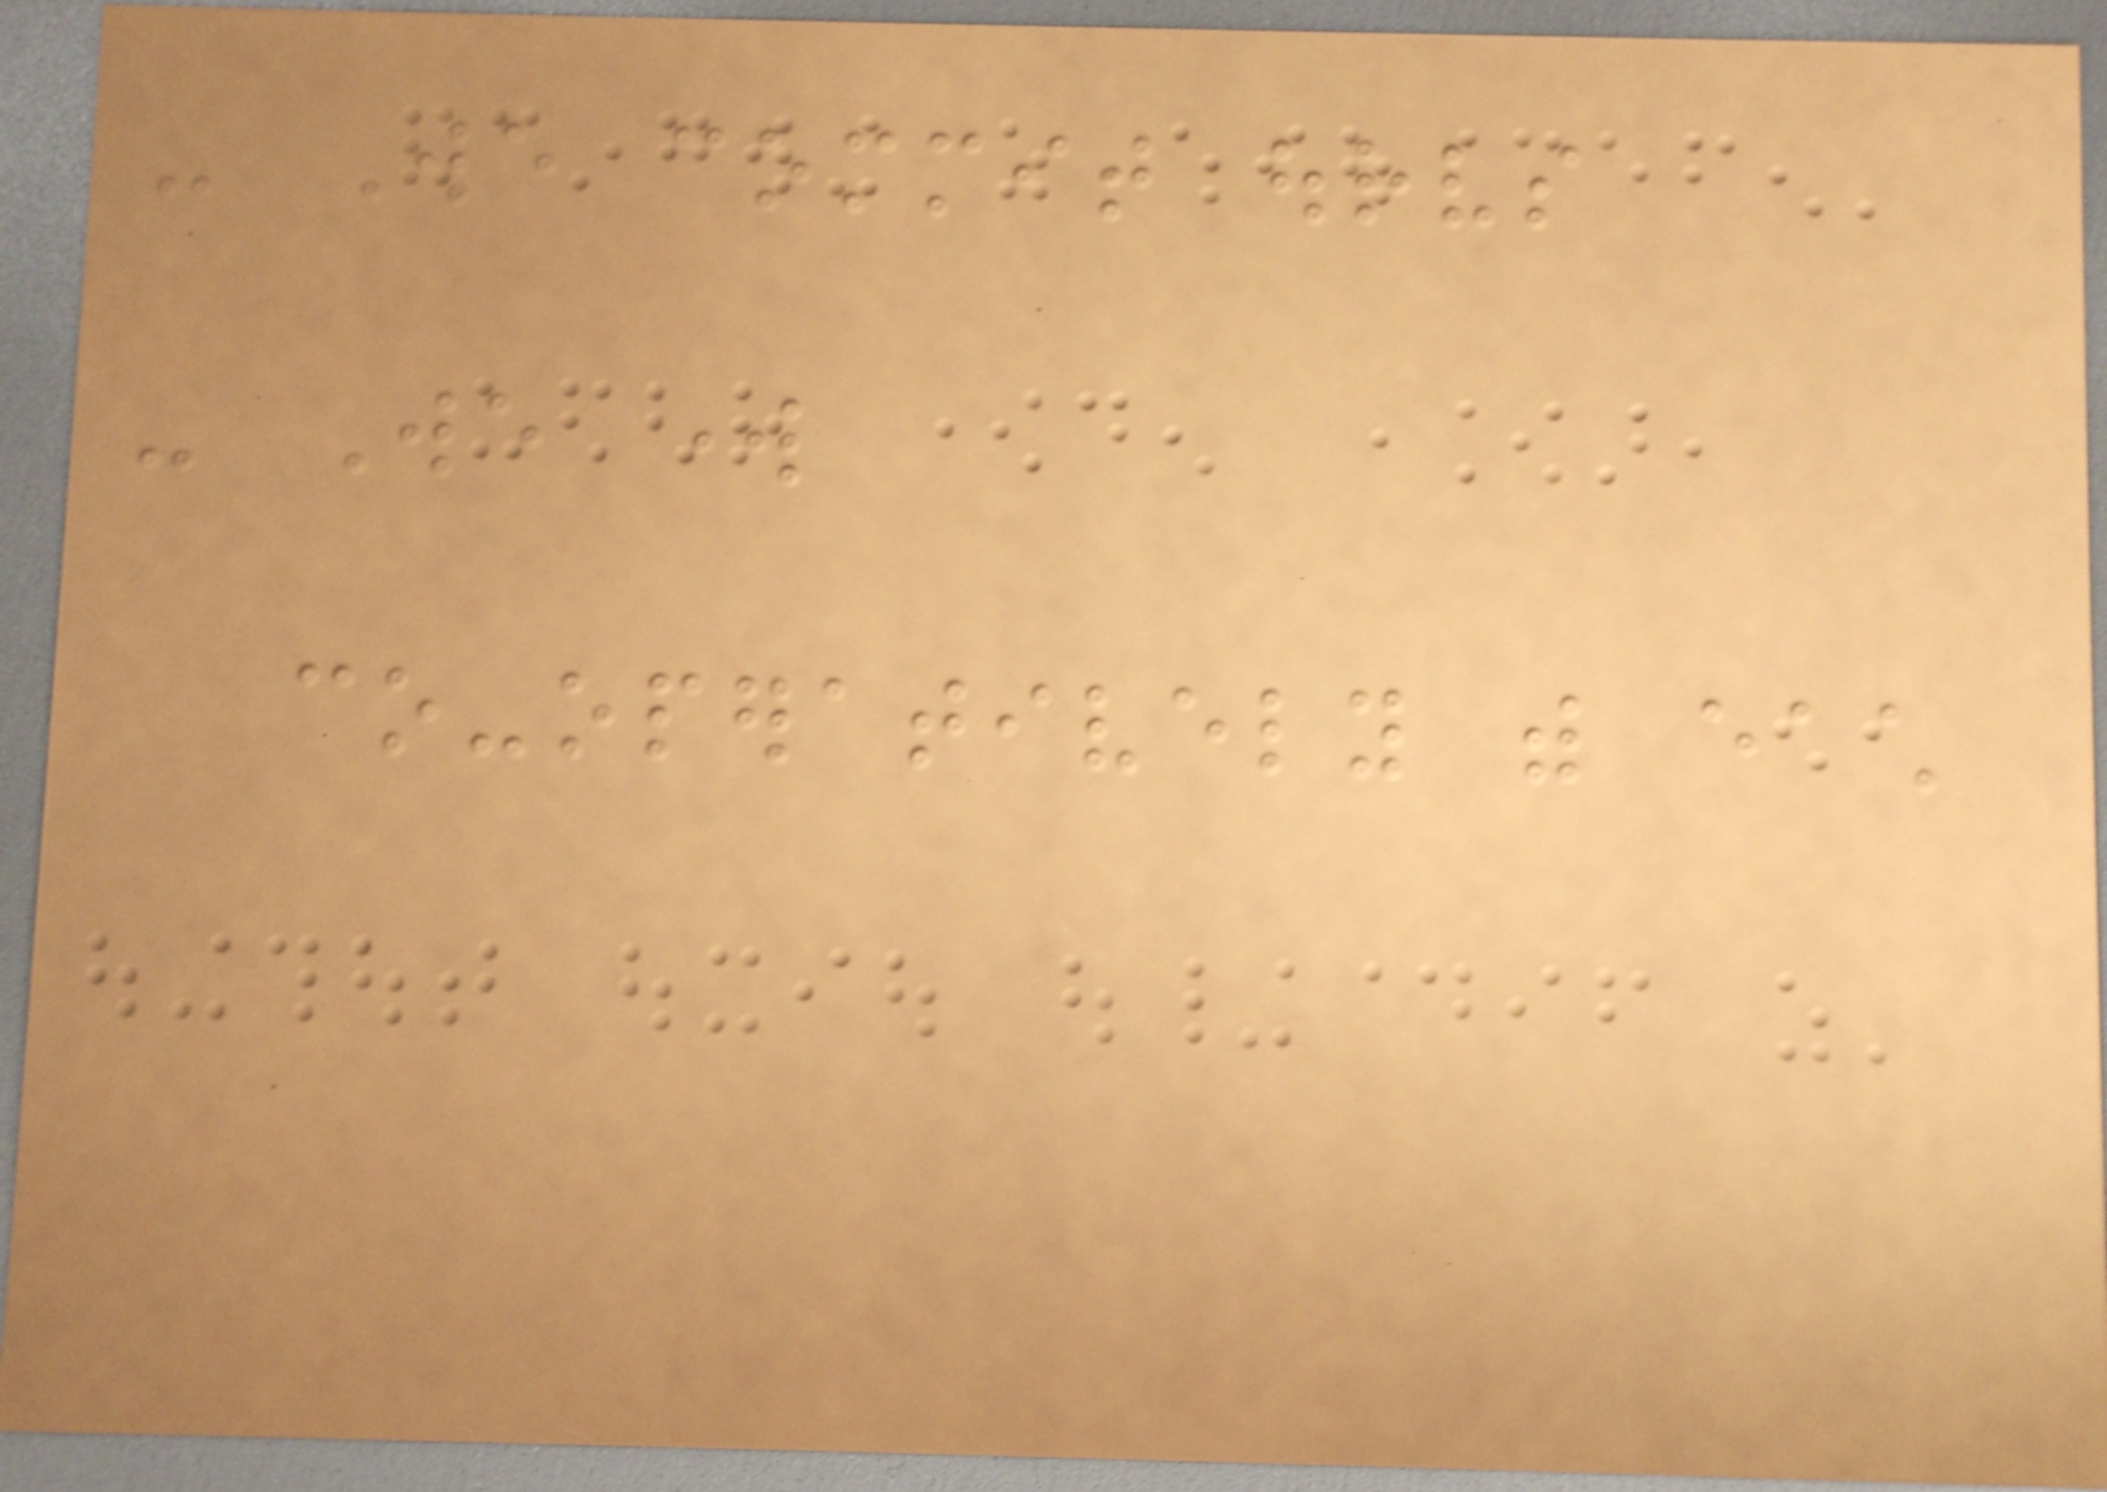- We commit ourselves
- We work
co-operatively with each
